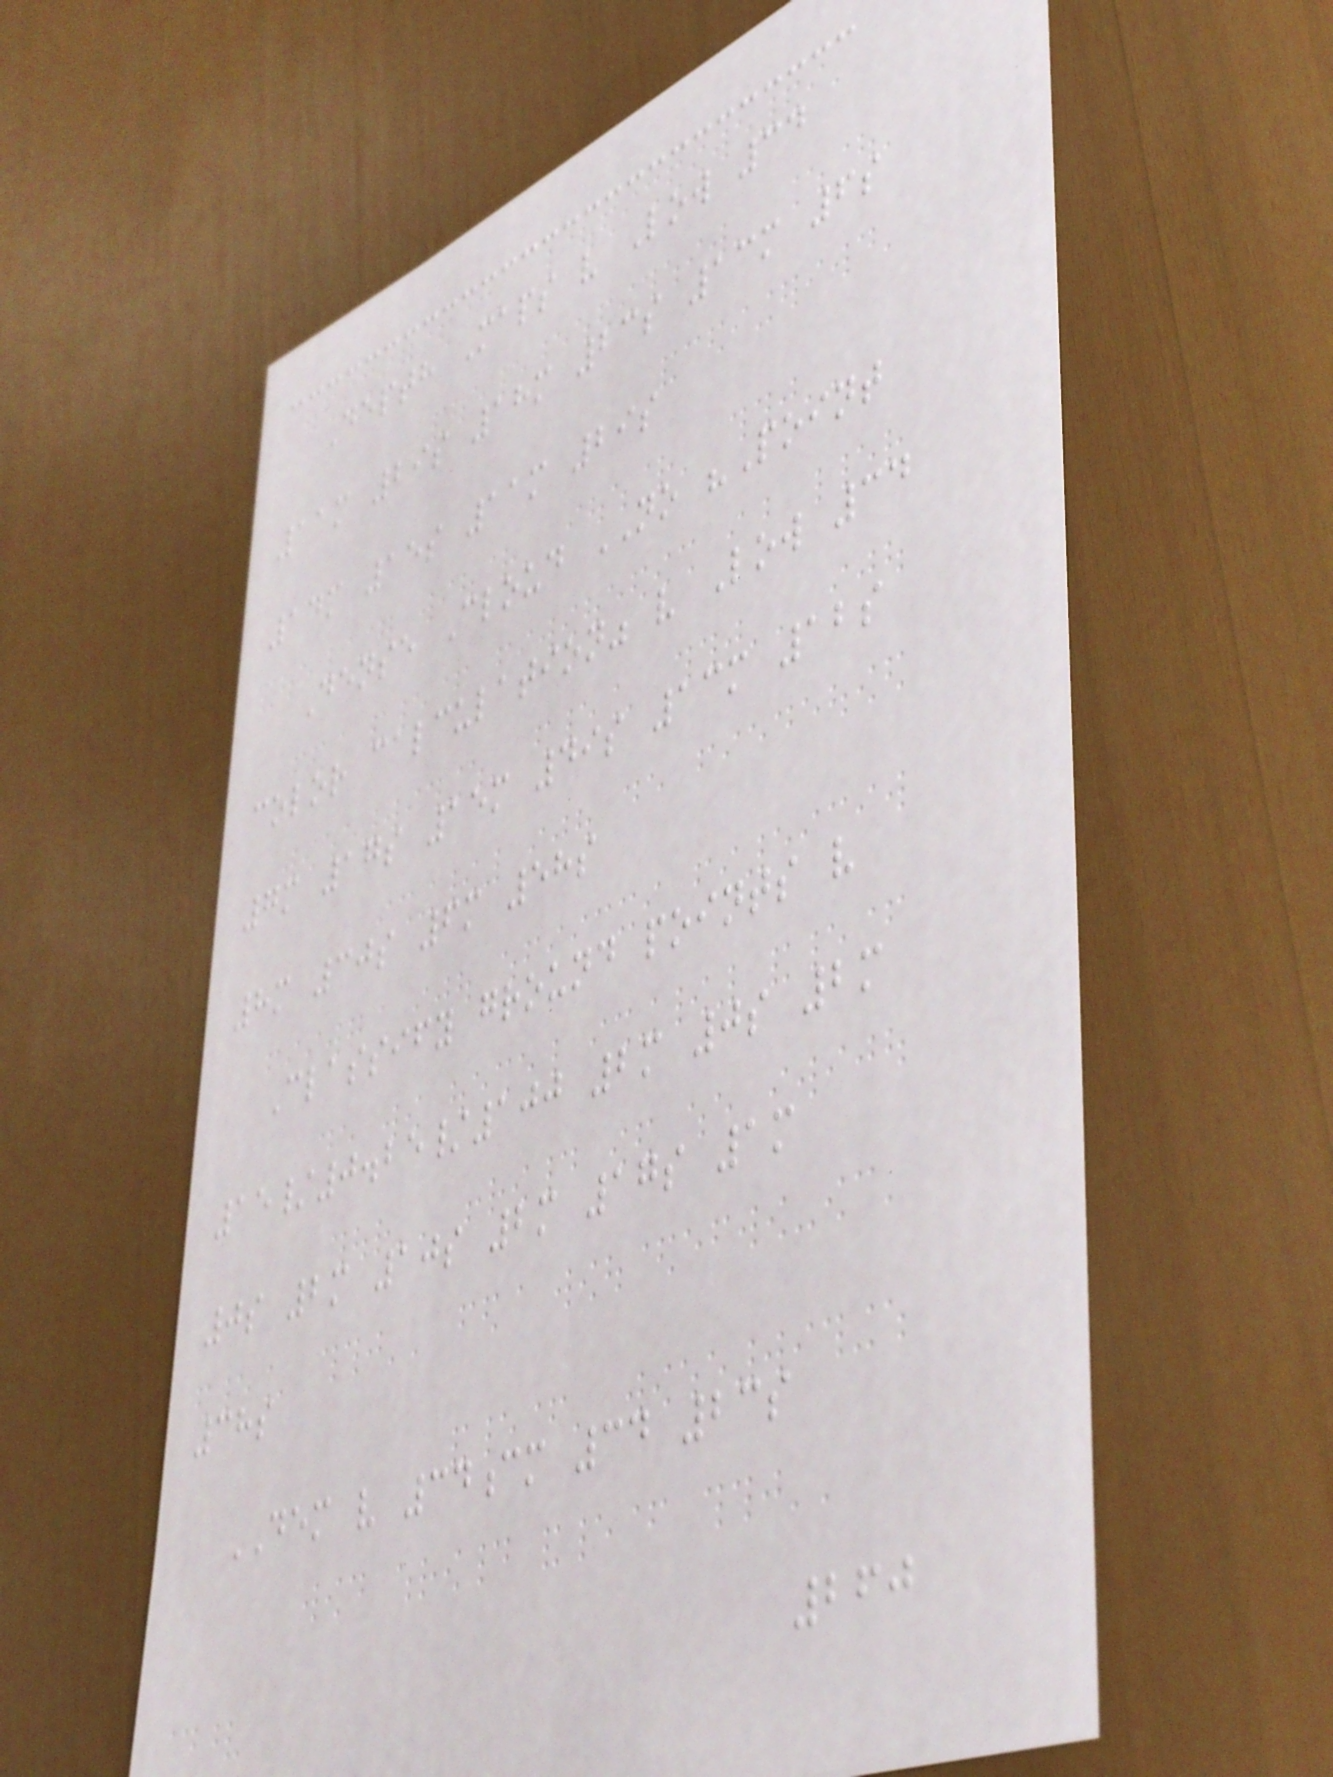Depth Maps v Low 34
11m 29s 18m 23s 13m 6s
14m 15s 11m 29s
Dense Cloud NO "Point
color calculation" v Low 34
7m 17s 15m 49s 13m 12s
8m 30s 6m 58s
Classify ground points v
15/0.25/100 2m 0s 2m
0s 2m 10s 2m 17s 1m
38s
DEM v 34cm 34 23s
260
